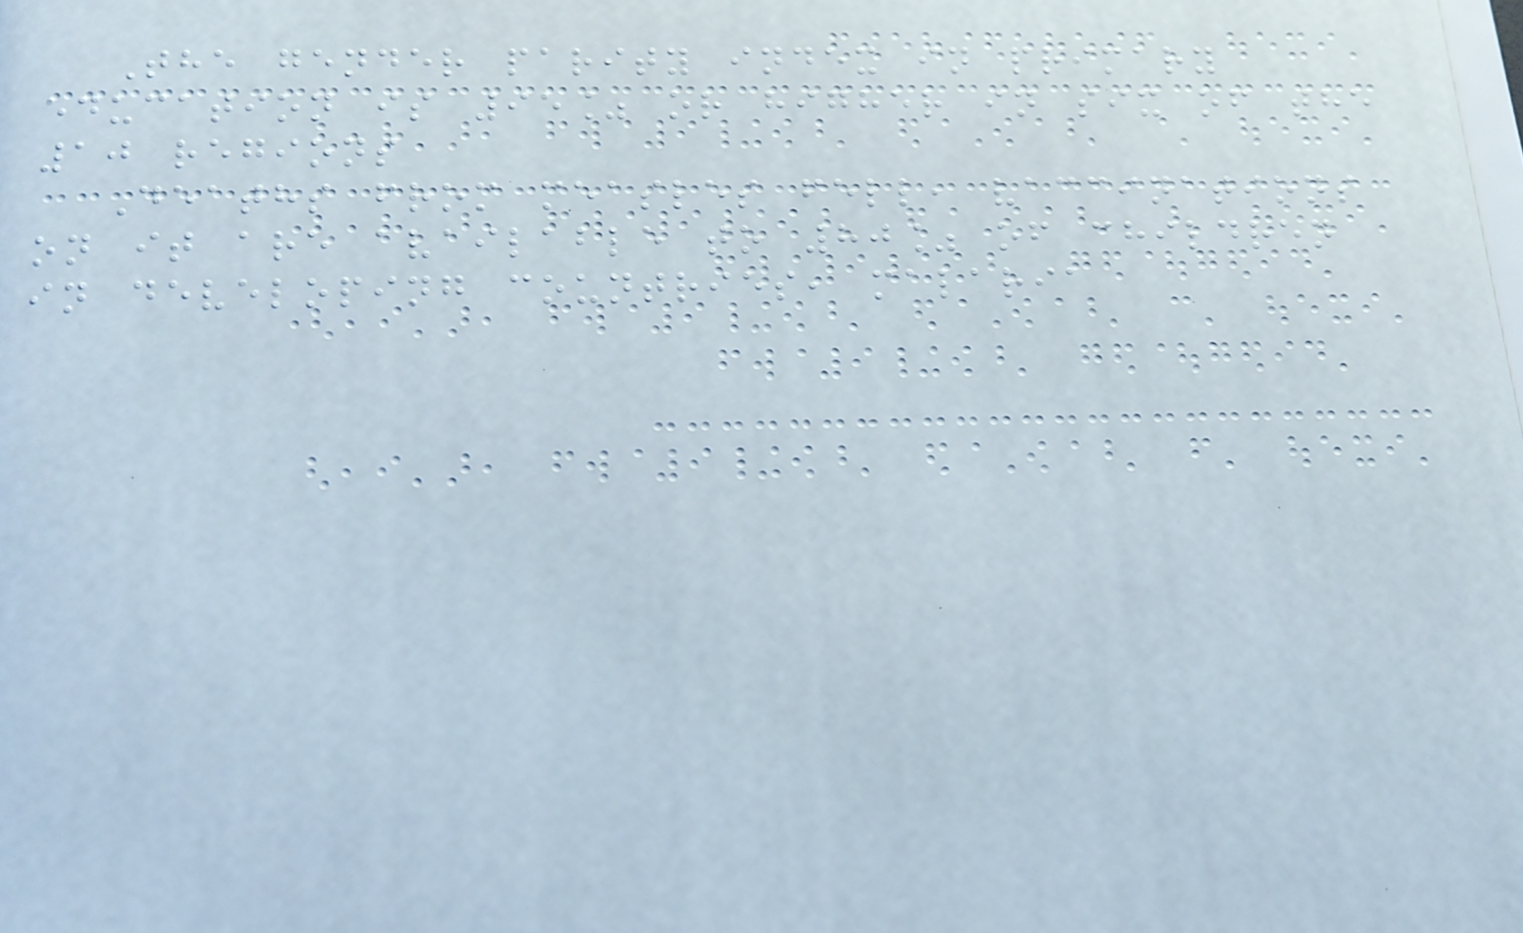The gender parity index in primary
education is 95% or higher in six of the
10 regions
Deaths from measles fell, vaccinations
on it are available to 80% of children
in developing countries, malaria
